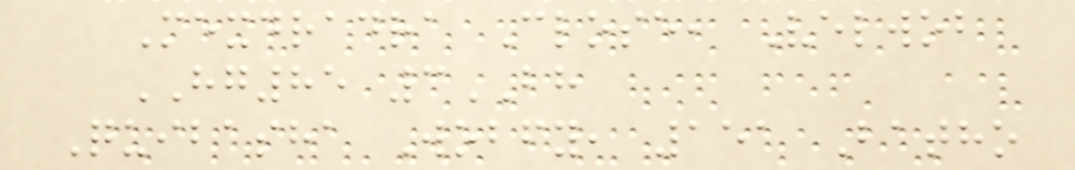Mexdradra Close, Velwob
HG85 3BH
Quibasha Wobfy, 151 Batho
